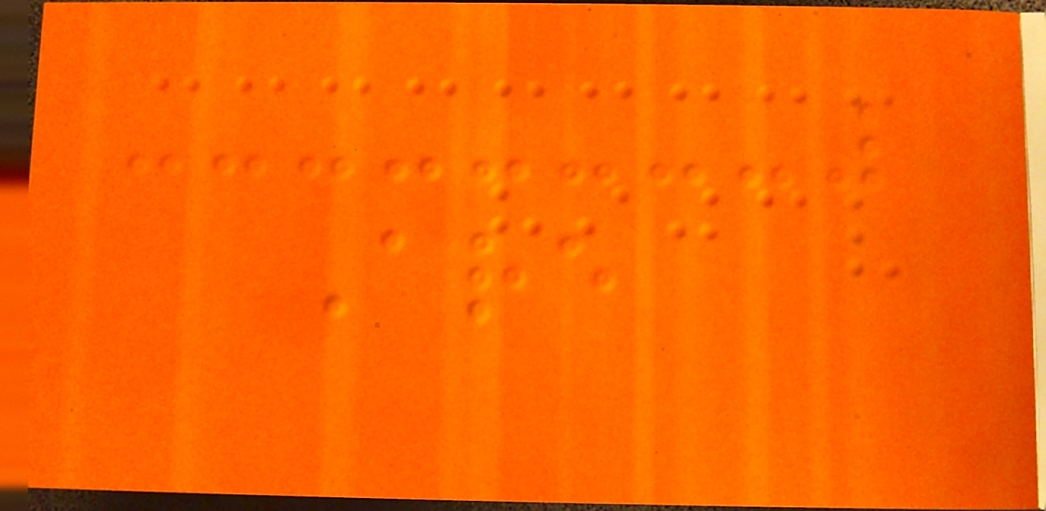Are
